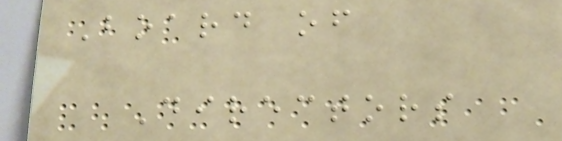Board of
Directors
